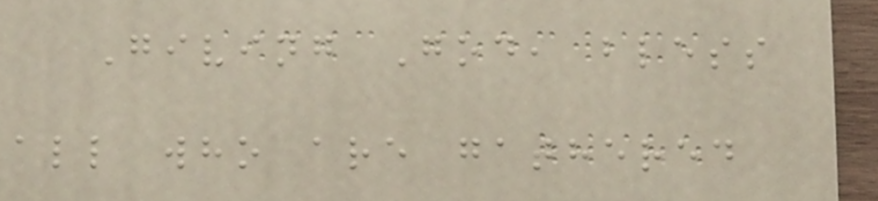Giving God, bless
all who are gathered
